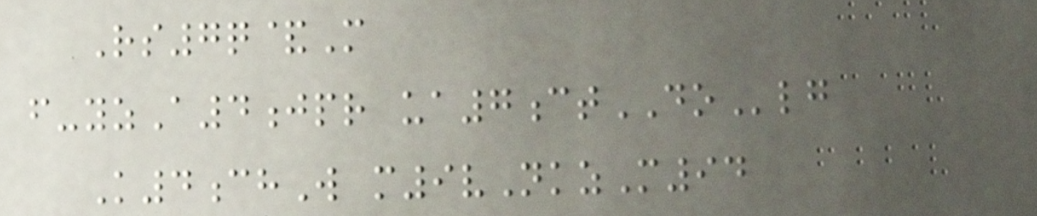Rs7q&M
f-yzA4jpr ua7ctDOlg
K4chW m9vNkzM94
